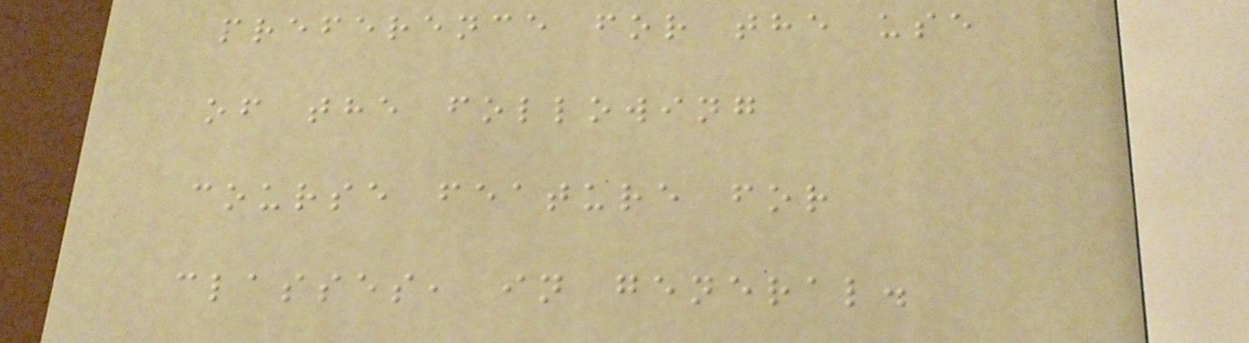preference for the use
of the following
course feature for
classes, in general.
